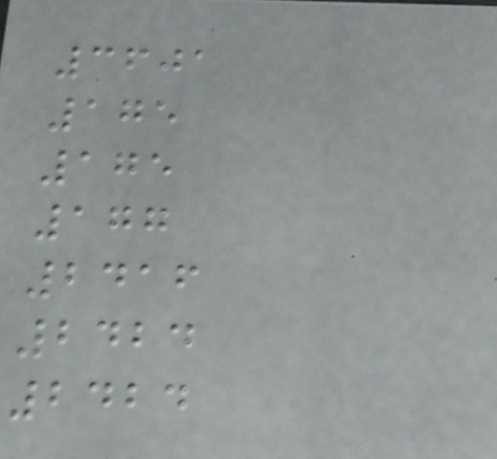3601
175
175
177
2416
2424
2424
